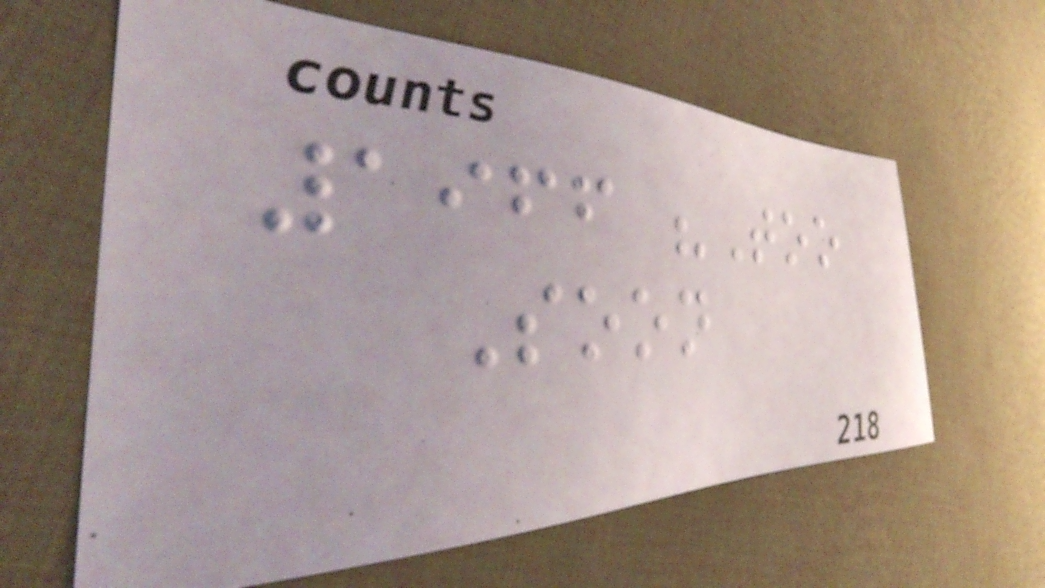1966 "Too
Soon
